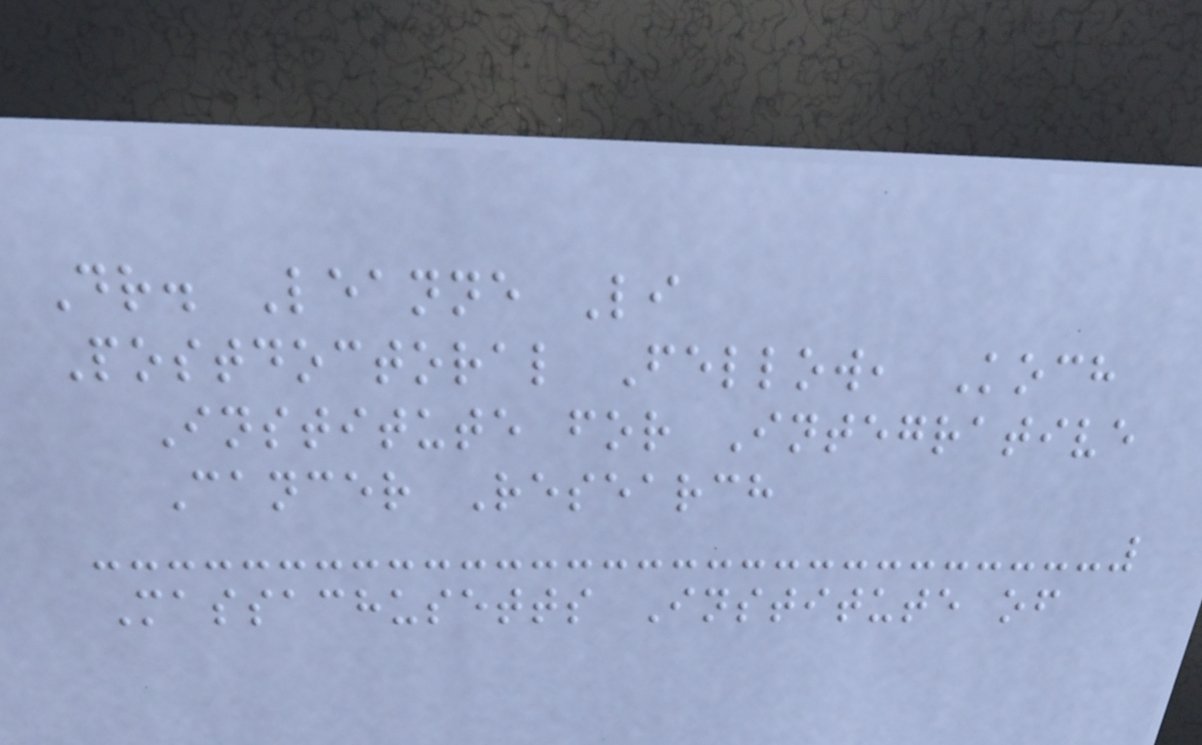Dr. Leanne Li
Postdoctoral Fellow, Koch
Institute for Integrative
Cancer Research
Massachusetts Institute of
